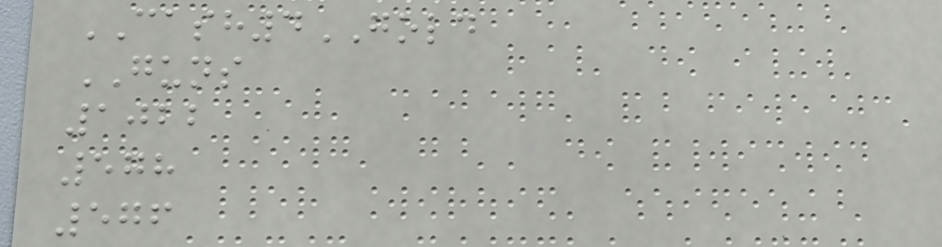CASH4GOLD
GUNS
1022
578
576
